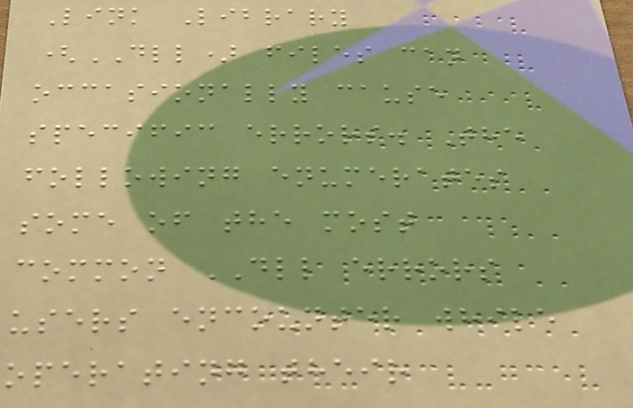Link Library
(DLL) files can
occasionally cause
specific errors. The
following enumerates
some of the most
common DLL errors
users encounter while
operating their
